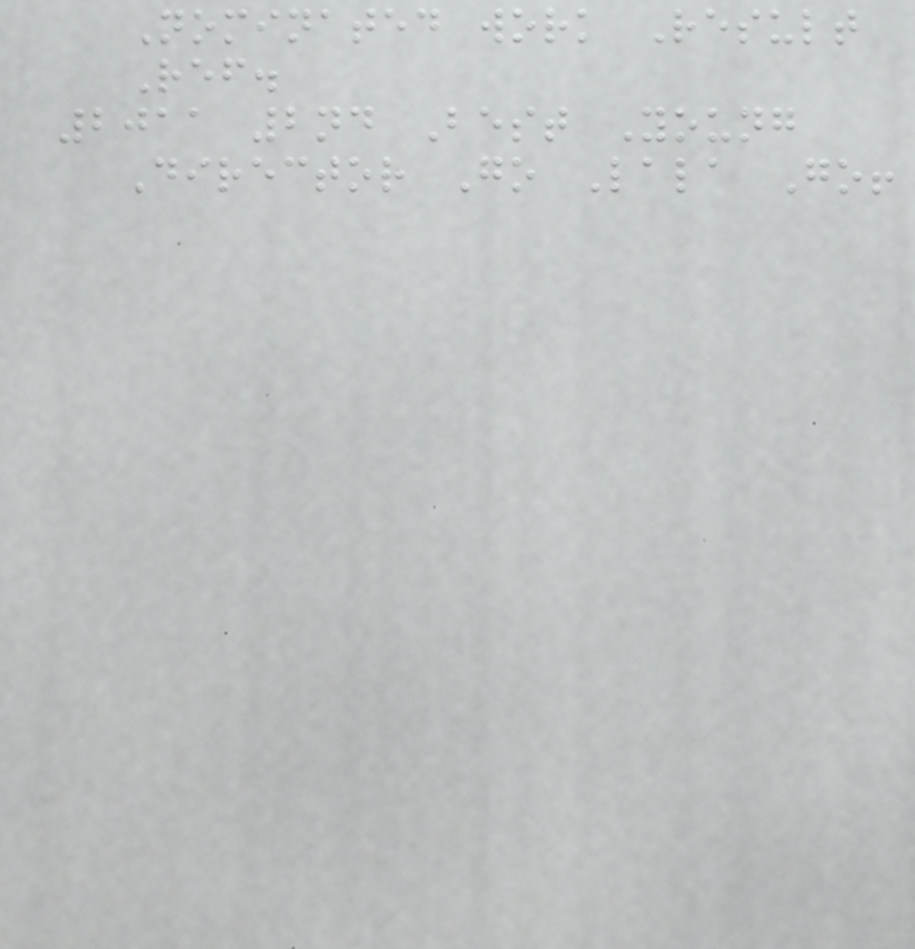Nominated work Result
Ref.
2011 2nd Best Young
Director Go Lala Go!
